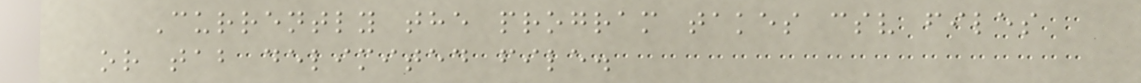Currently the program takes csv files
or tab delimited file.
